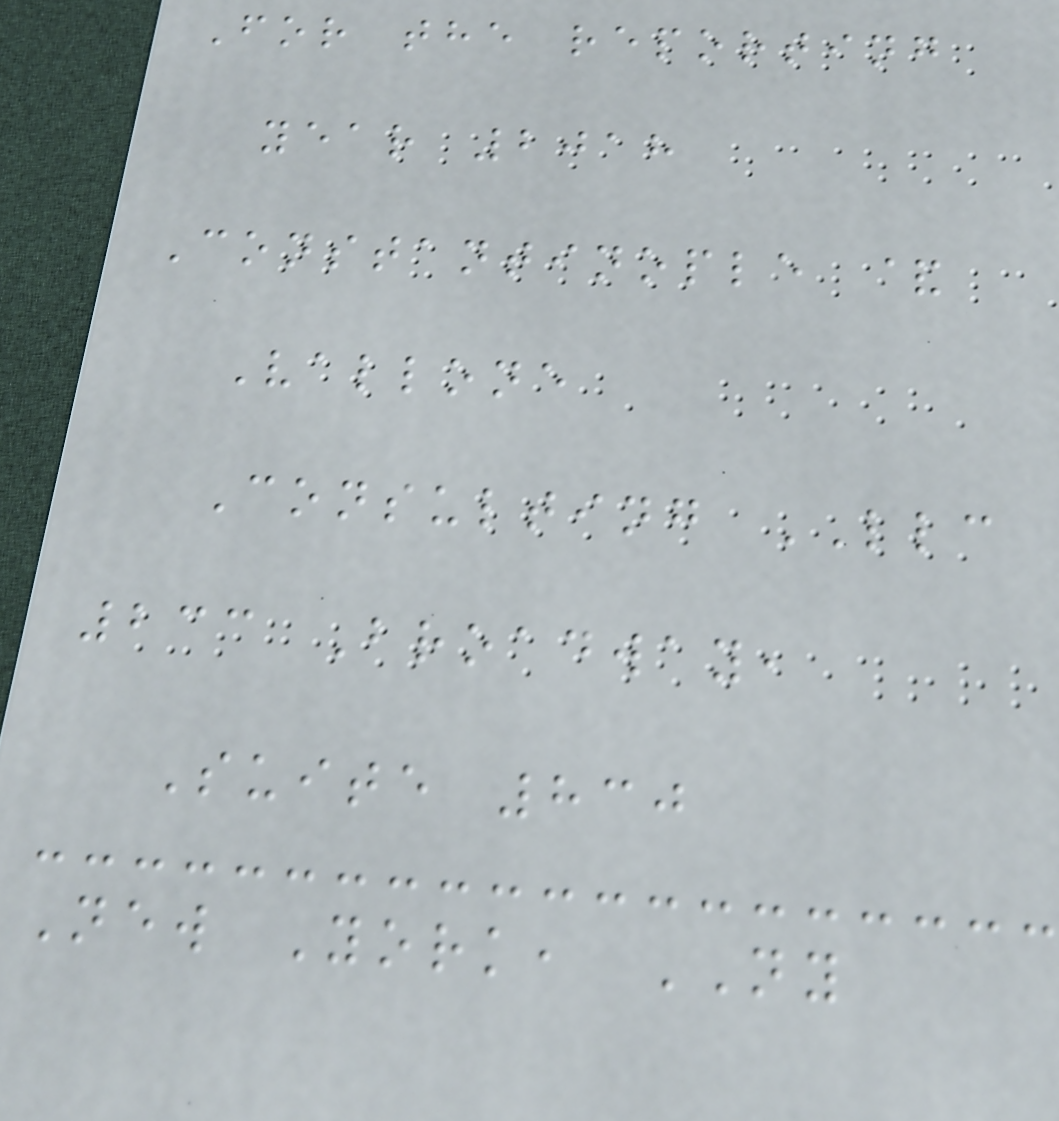For the reporting
year 2018
Constantinople &
Vallone
Consulting LLC
233 Broadway,
Suite 830
New York, NY
